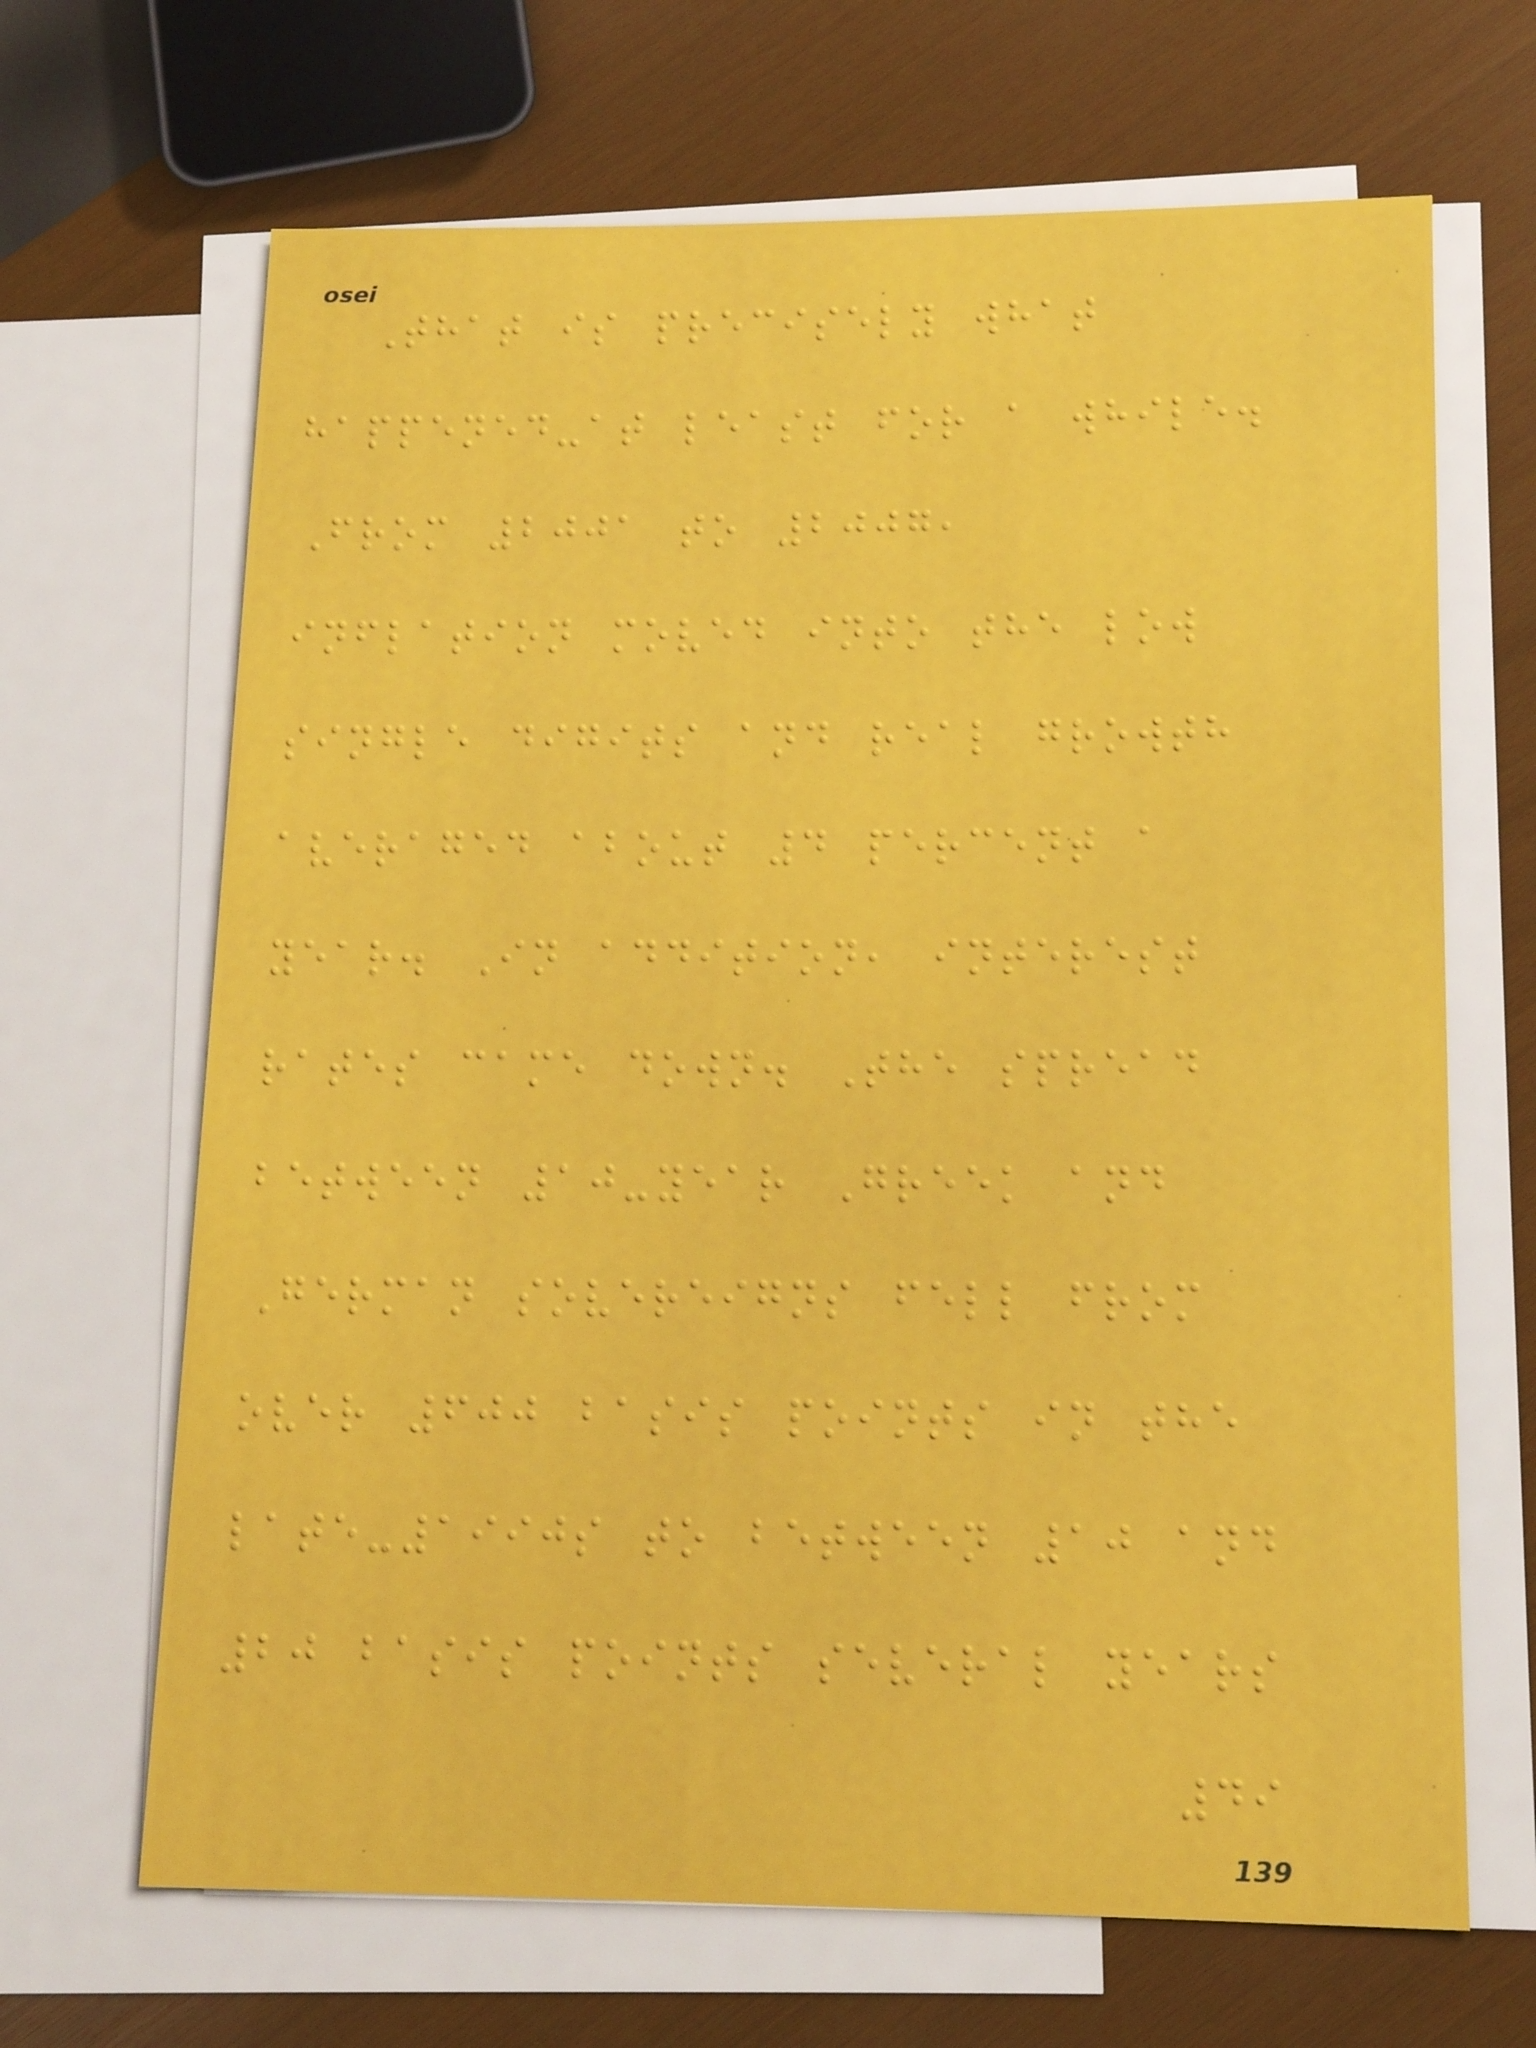That is precisely what
happened-at least for a while.
From 2001 to 2007,
inflation moved into the low
single digits and real growth
averaged about 4 percent a
year. In addition, interest
rates came down. The spread
between 10-year Greek and
German sovereigns fell from
over 600 basis points in the
late-1990s to between 10 and
20 basis points several years
49
